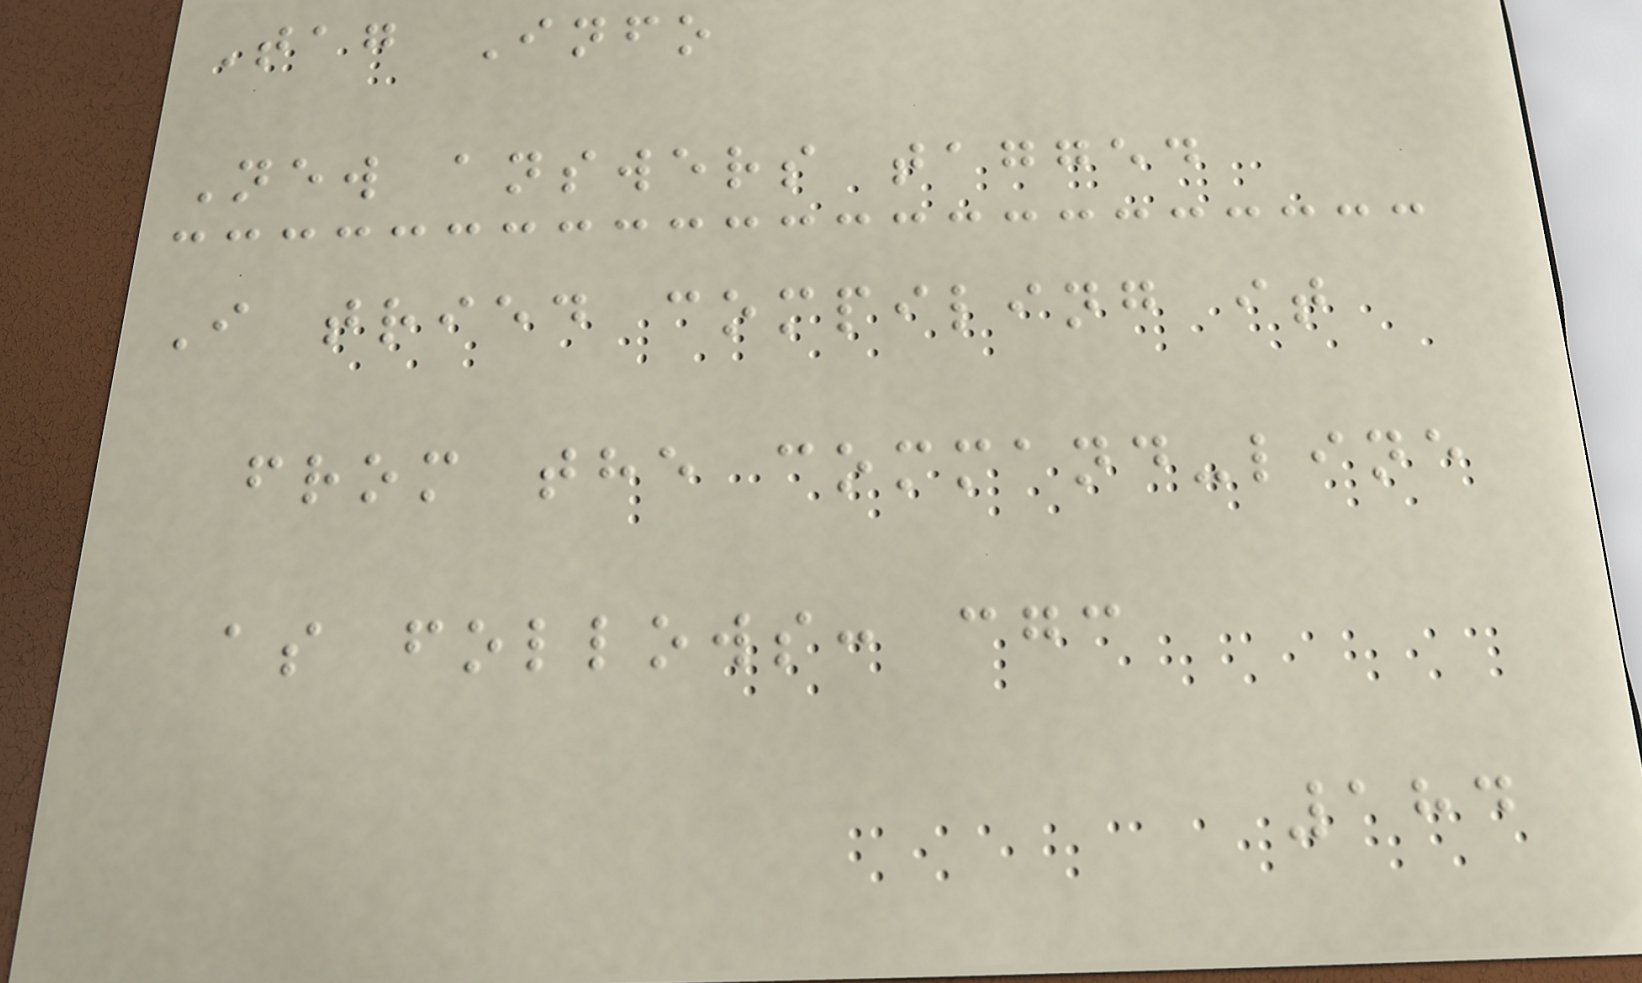Tag Info
New answers tagged
I tried compiling it
from the command-line
as follows: cgc
184
